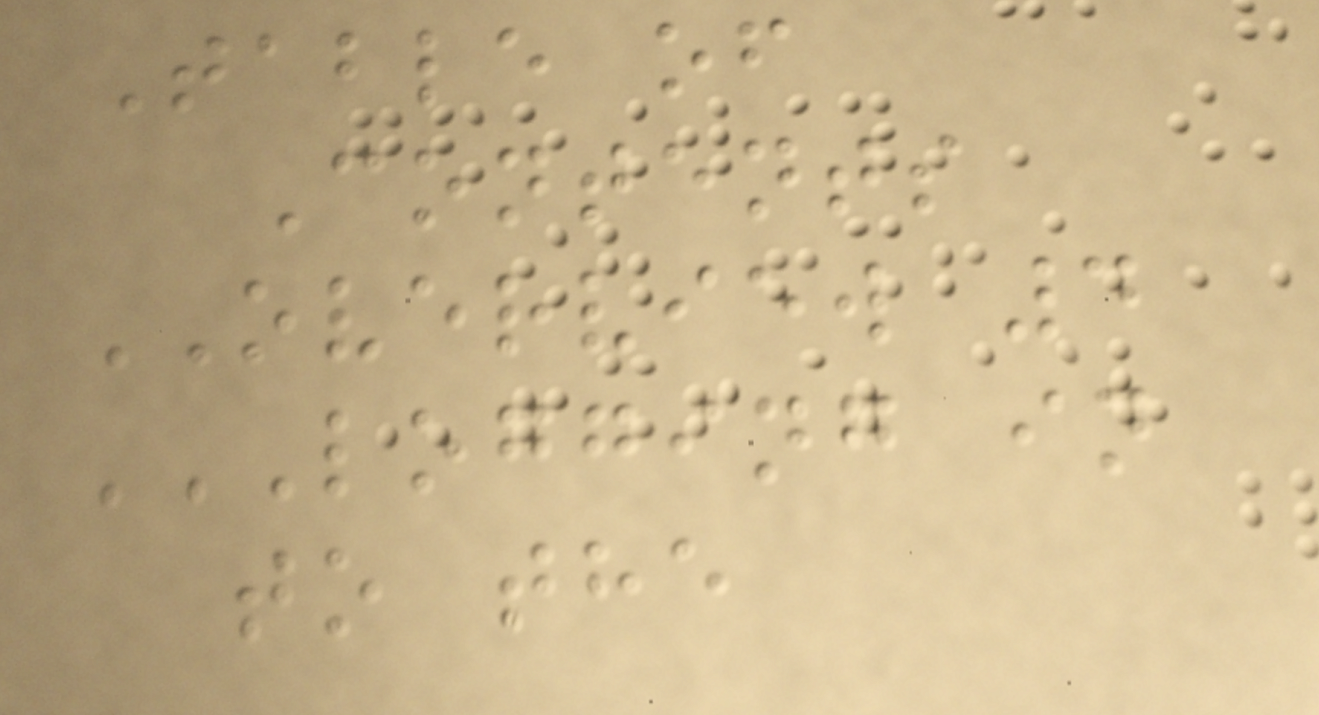Table of
Contents
OVERVIEW 4
LOGGING IN
TO THE
